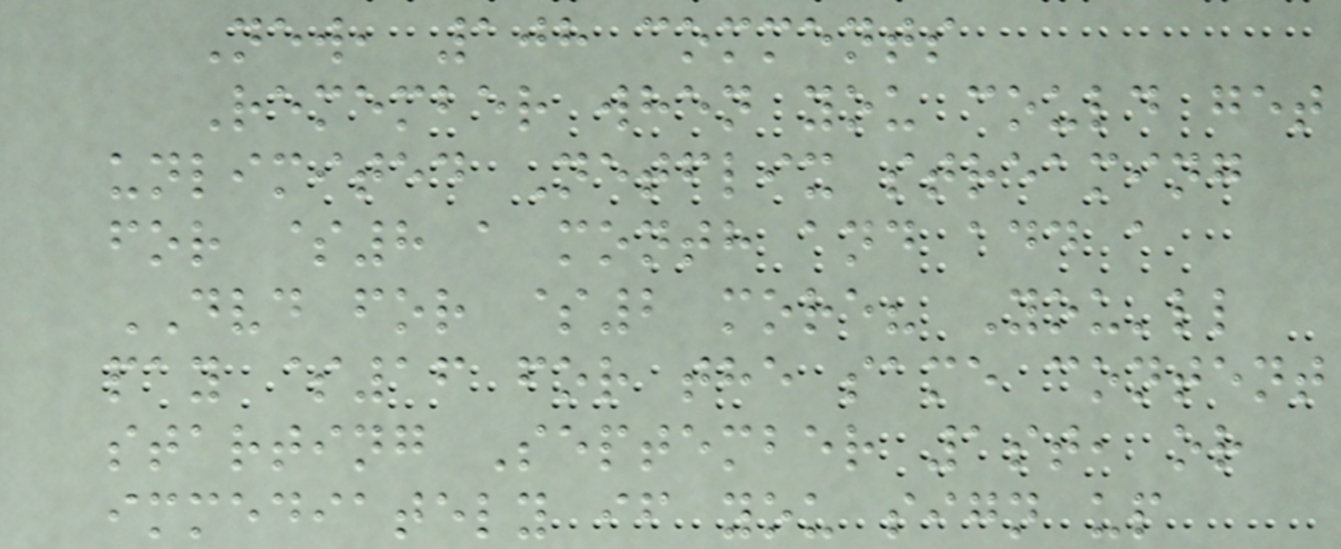New, 108 comments
Remember when you could get
unlimited Netflix streaming
for $8 a month and add a
DVD for $2 more? You'll
pay $16 for the same content
starting September 1st, or
immediately if you sign up
